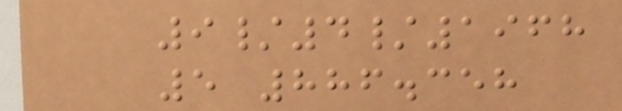9/4/1968
5 886.358
